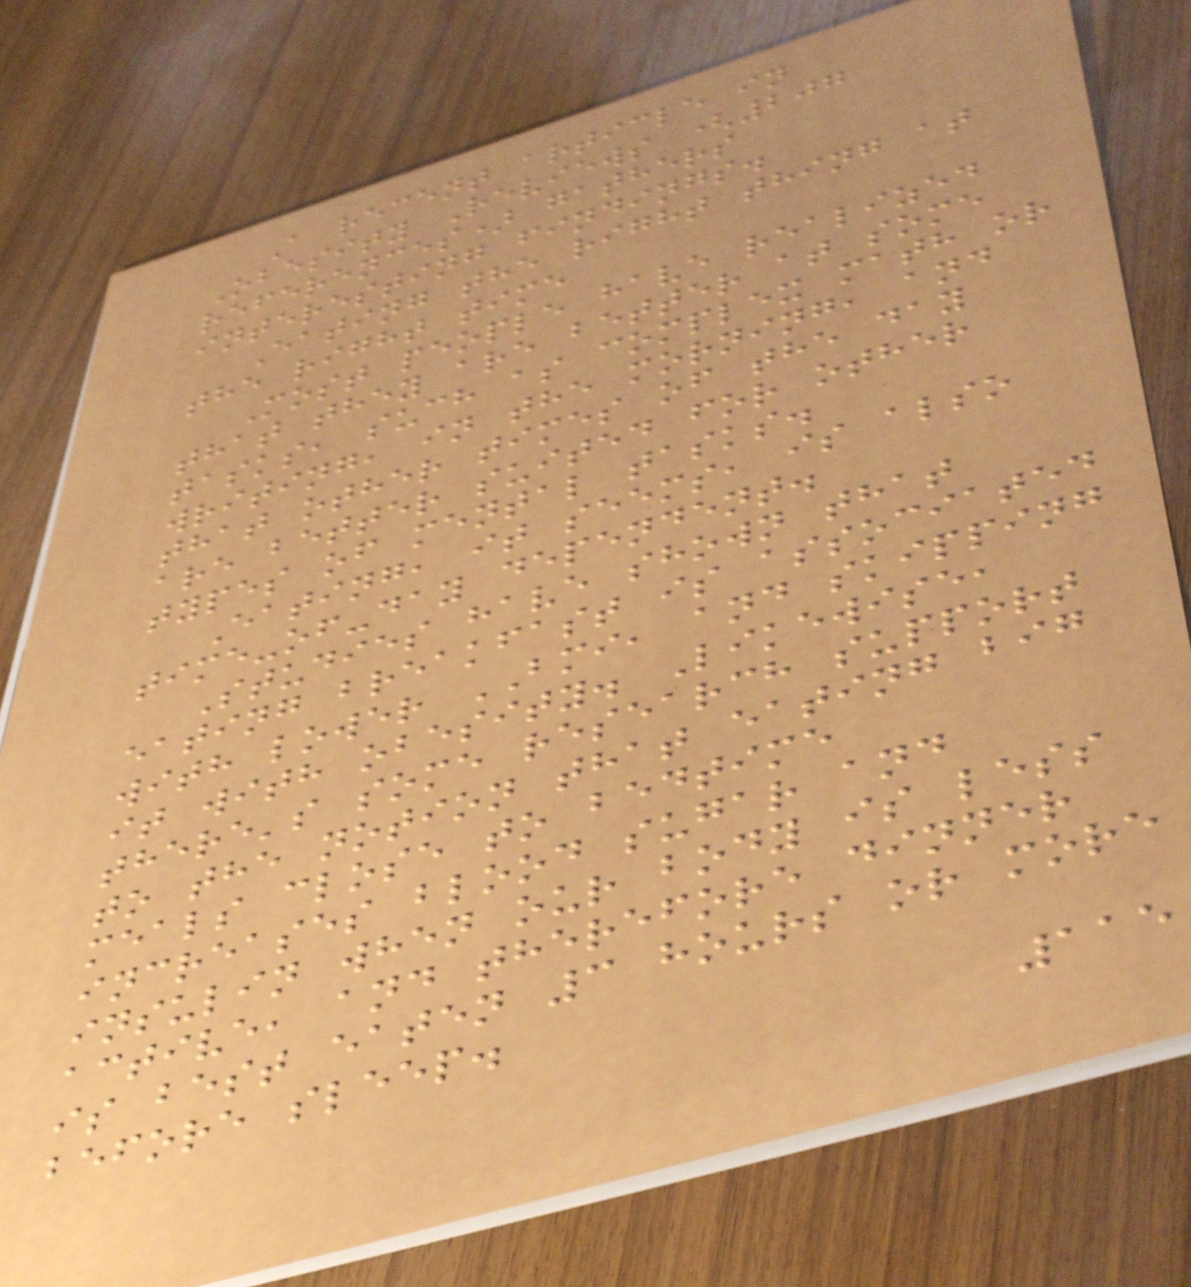A recent article in
Obesity Reviews (207
references) gathers
interesting findings.
Eating the right thing at
the right time
Most people have realized
that they are better at some
tasks, such as complex math or
writing, in the morning, and
that other times of the day
are better suited for other
types of mental tasks.
Eating, it seems, is also
time-of-day dependent.
Studies have shown that
eating breakfast is associated
with lower BMI, and skipping
it with obesity. Likewise,
there's some research support
to the notion that eating big
meals close to bedtime
increases blood sugar and
insulin when our body is less
active, and therefore dinner
is best eaten 3 hours or more
before sleep.
115
